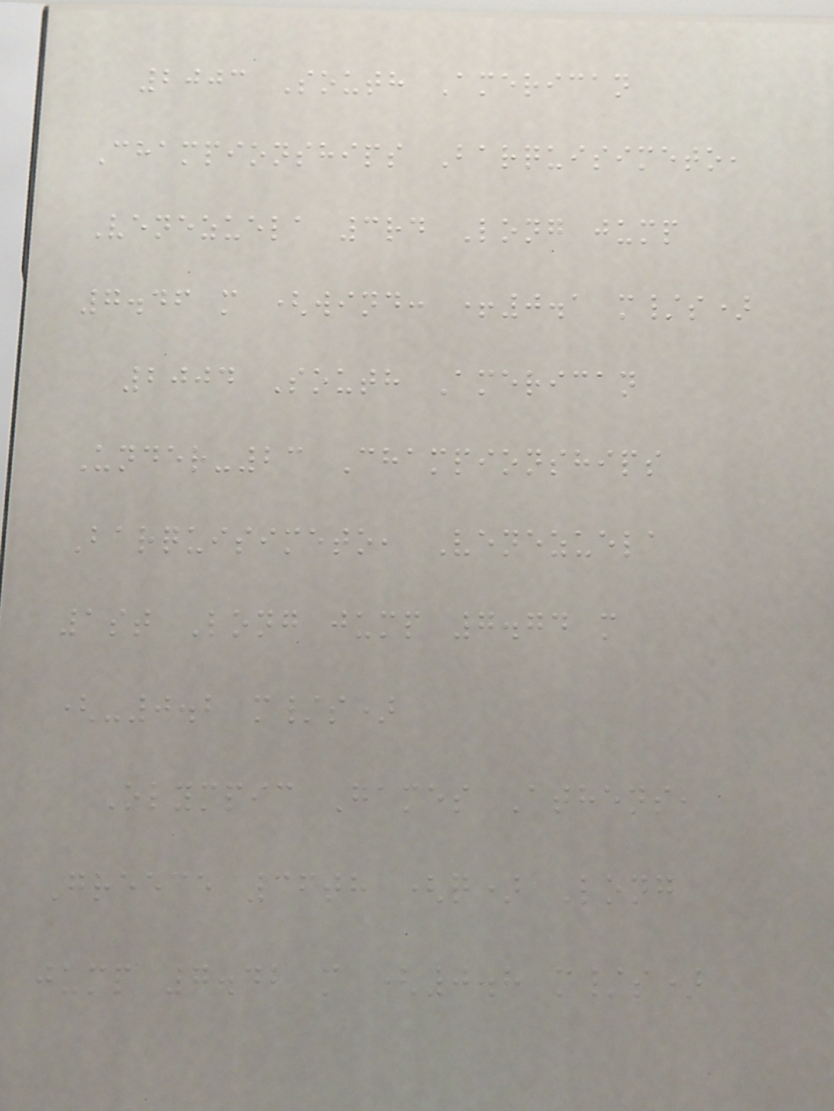2003 South American
Championships Barquisimeto,
Venezuela 3rd Long jump
7.46 m (wind: +0.1 m/s)
2004 South American
Under-23 Championships
Barquisimeto, Venezuela
1st Long jump 7.74 m
(-0.2 m/s)
Olympic Games Athens,
Greece 36th (q) Long
jump 7.42 m (0.8 m/s)
